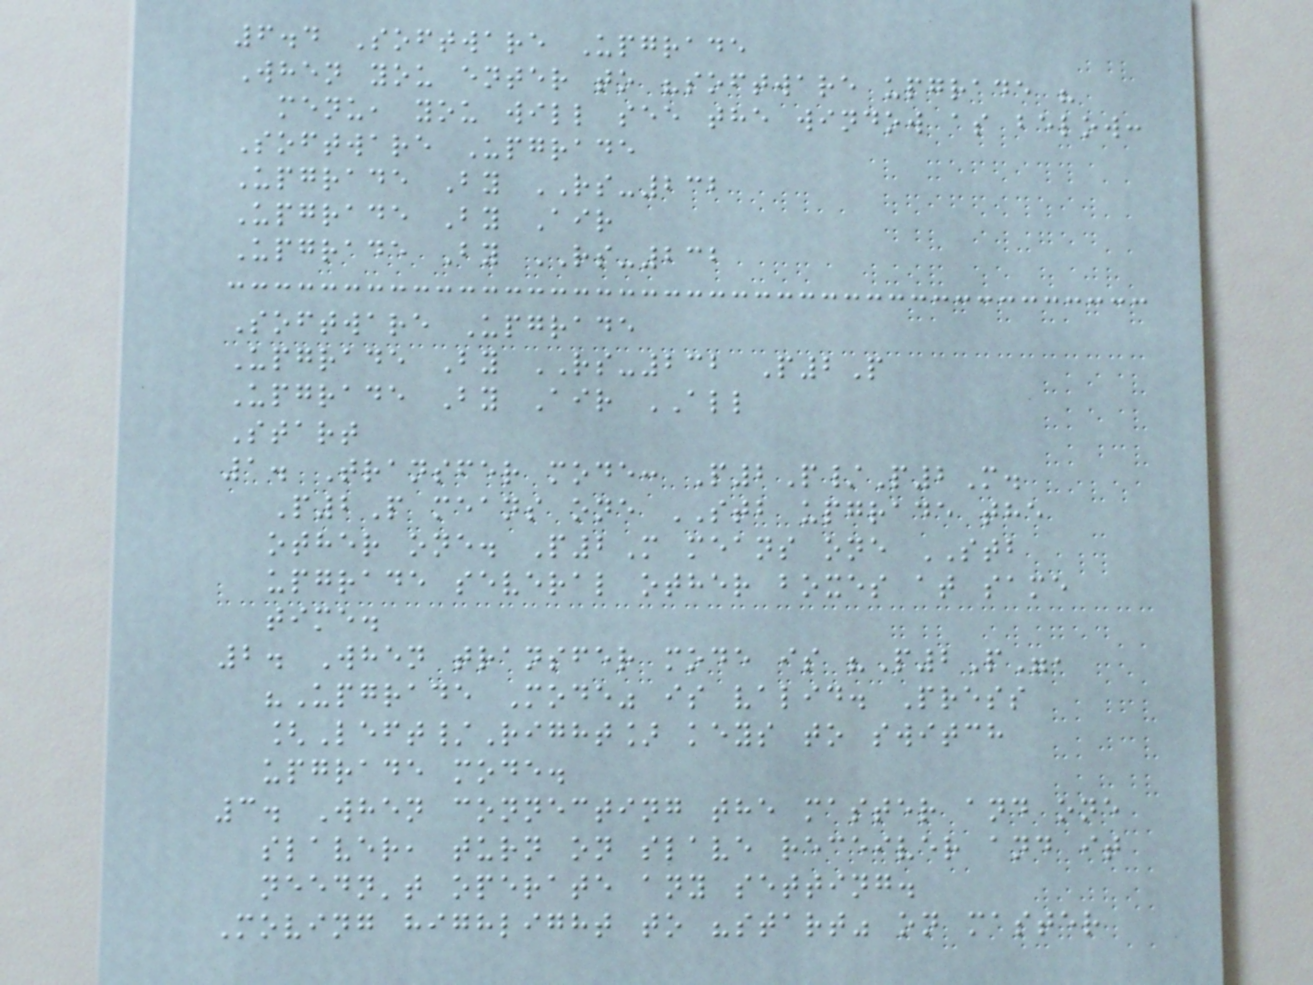6.4 Software Upgrade
When you enter to "software upgrade "
menu, you will see the window as below:
Software Upgrade
Upgrade By RS-232
Upgrade By Air
Upgrade By RS-232
Software Upgrade
Upgrade By RS-232 P2P
Upgrade By Air ALL
Start
1. Transfer mode: P2P/P2M.
P2P means one STB upgrade the
other one. P2M means one STB
upgrade several other boxes at same
time.
2. When transfer mode is "P2P",
"Upgrade Mode" is valid. Press
[Left/Right] keys to switch
upgrade mode.
3. When connecting the master and one
slaver, turn on slave receiver and it
needn't operate any setting.
Moving highlight to "start" on master
